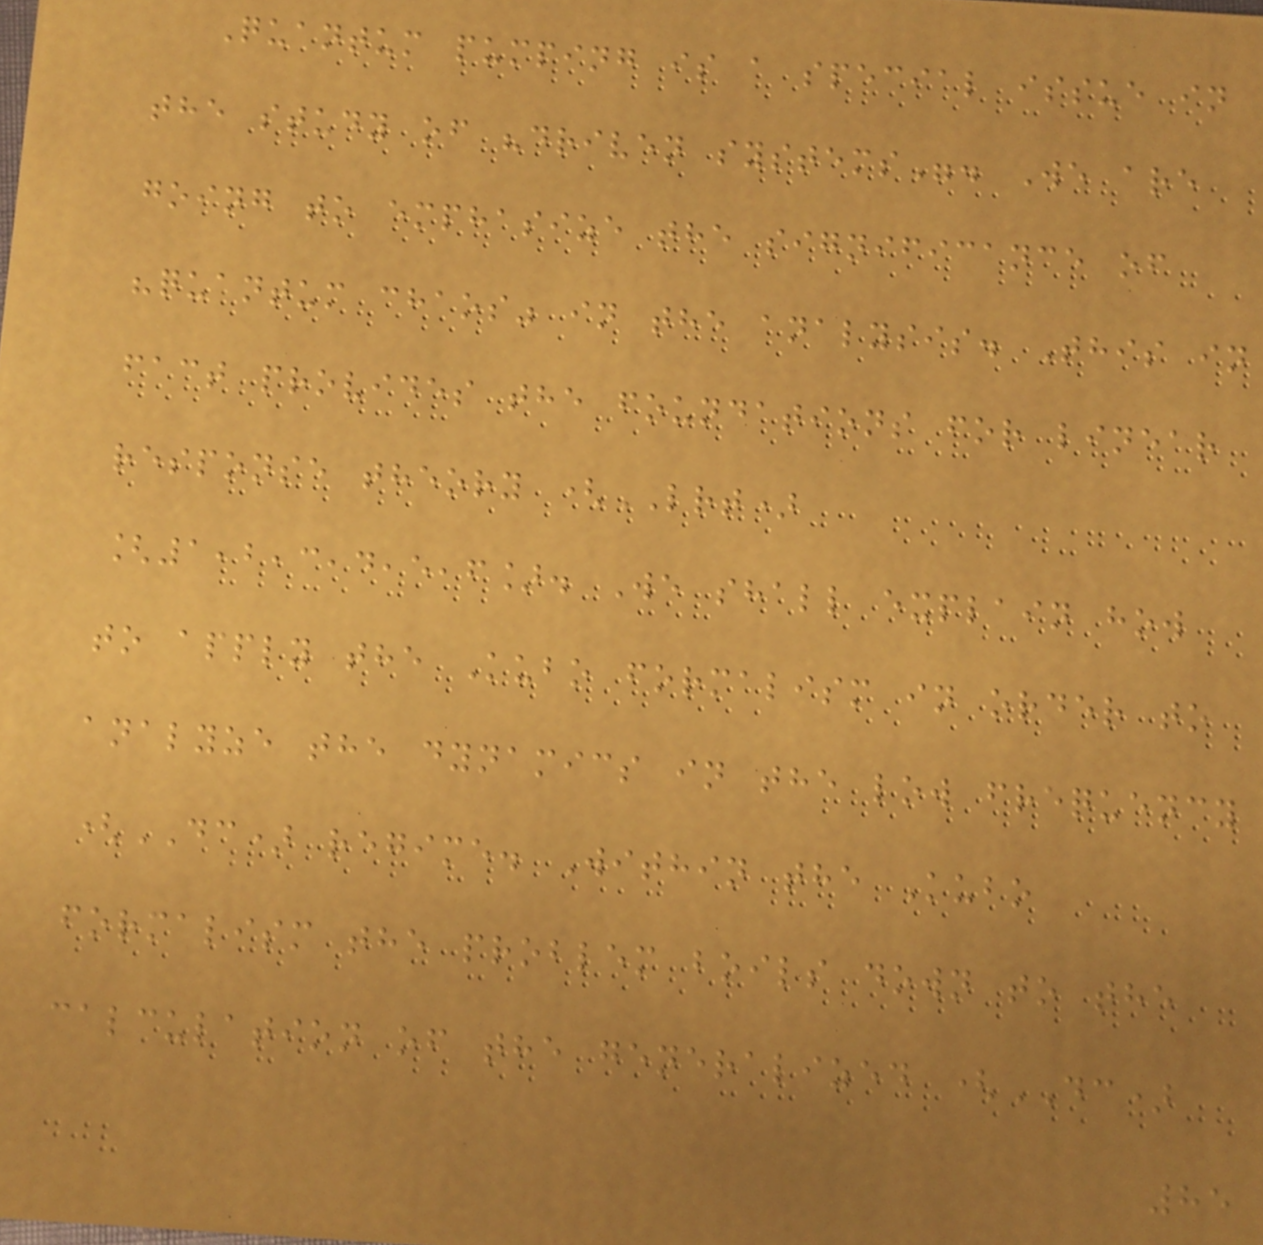Quantum pumping is a special issue in
the study of "driven systems". We are
going to emphasize the significance of
"quantum chaos" in the analysis. This in
fact provides the foundations for linear
response theory (LRT)
[1,2,3,4,5,6]. We shall explain how
to apply the Kubo formalism in order to
analyze the dynamics in the low frequency
(DC) regime. Within the Kubo
formalism the problem boils down to the
calculation of the generalized (DC)
85
